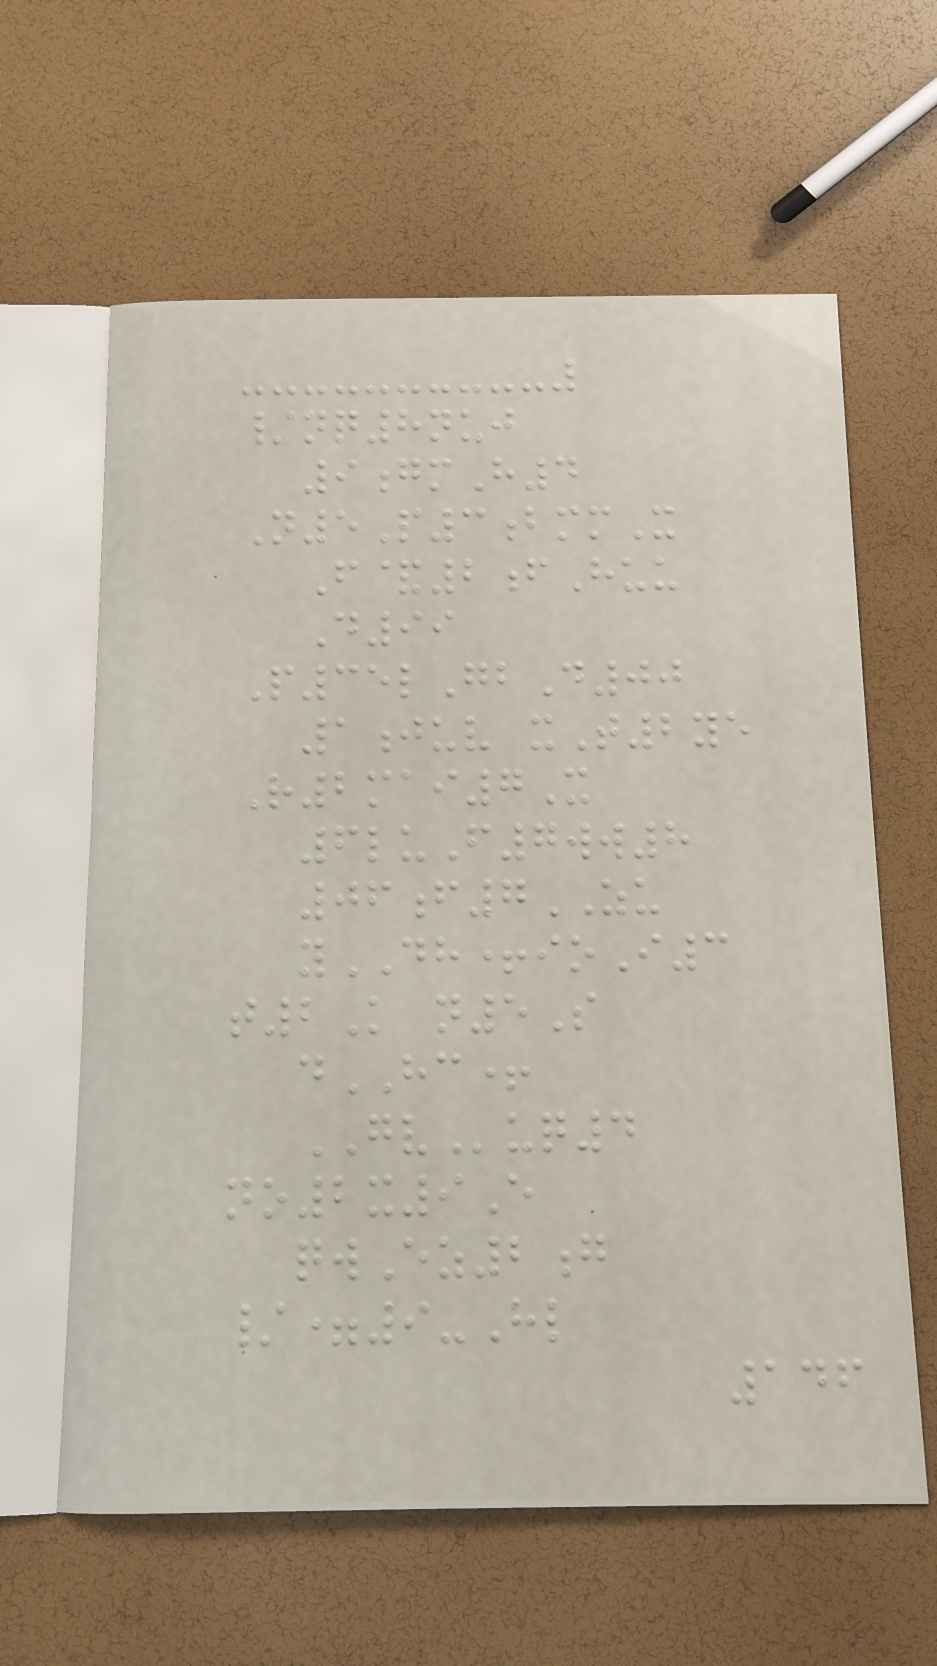/nq8nuj
9gmH4
N5P3bmmX
F&2fHuu
D99
P35lGbD00
1juv xT2ye
R2mai7X
6luF7ww8
06f7ZU
yDH+ioI3
t2K n5S
dHC+
GVuq4
no2x9E
qwEz2g
/=9-Hl
146
